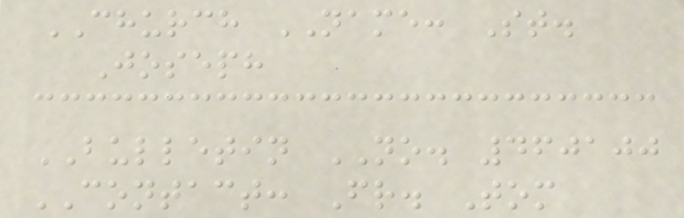CHURCH NAME: St.
Joseph
BULLETIN NO. 460100
CONTACT: Fr. Tom
